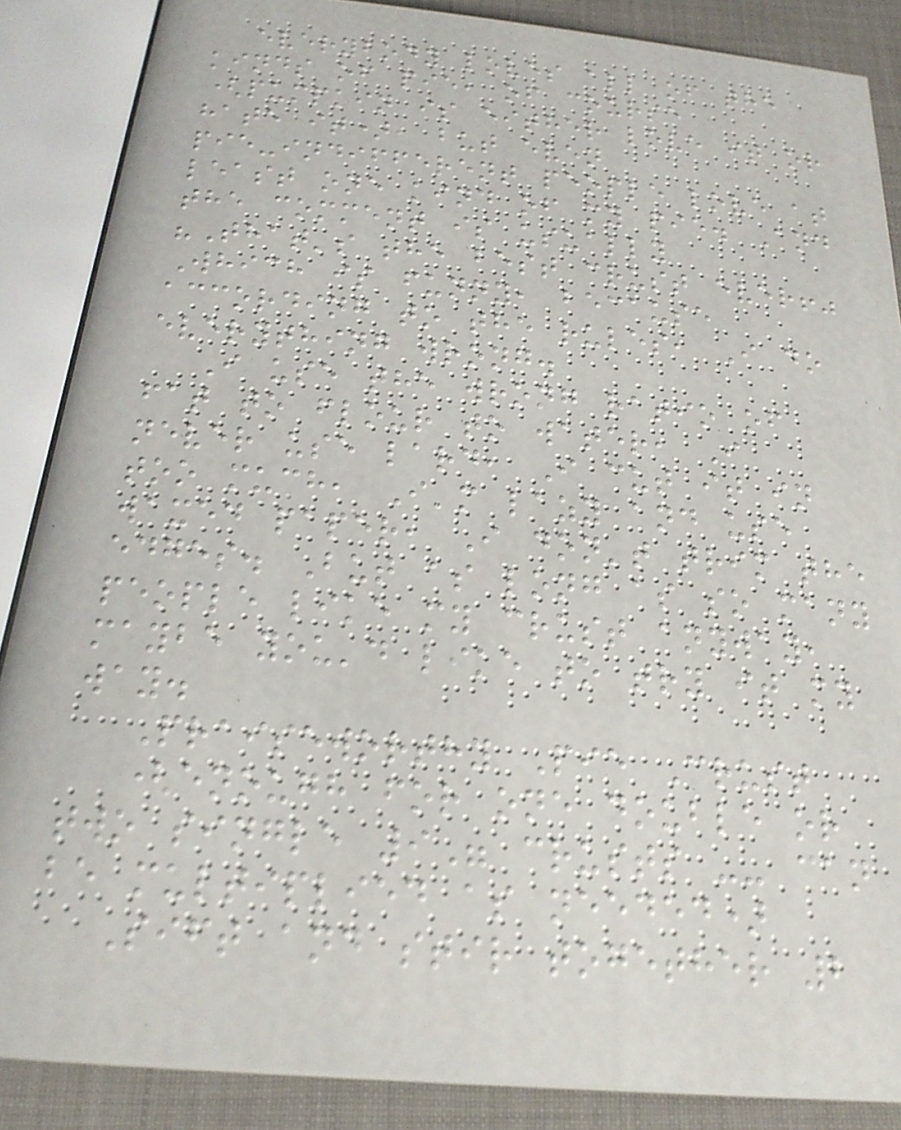everybody loves all of the
kinds of pie, of course
(pumpkin is either love it or
hate it), but even
pie-indifferent people love at
least one kind of my pie. And
the comment is usually
"That's the best crust ever!"
Which is funny, because
according to the rules, I do
everything wrong.
I use the wrong ratio of
fat to flour to water, I
never use lard, I cut it in
too much, I'm lazy and use
waxed paper, I don't trim the
edges. But as long as so many
people like my crust anyway,
maybe you'd like to try it my
way.
Praiseworthy Pie Crust
(enough for one double or
two single 9" crusts -- can
be multiplied as needed)
Sift and stir together 2
